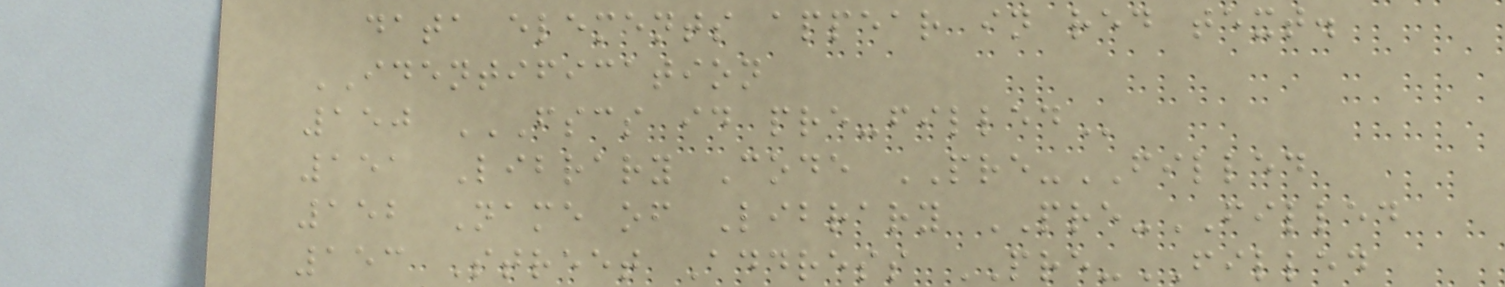data elements appear in red text.
IDENTIFICATION
150 FSCS ID PRE-FILLED
151 Library Code PRE-FILLED
152 Name of Library PRE-FILLED
153 Street Address PRE-FILLED
